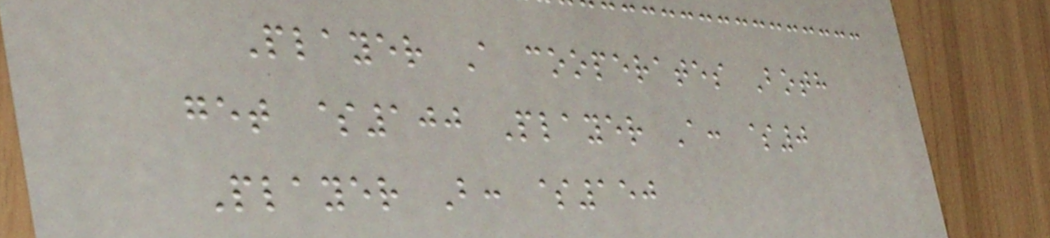Player A cooperates Both
get $100 Player A: $0
Player B: $150
